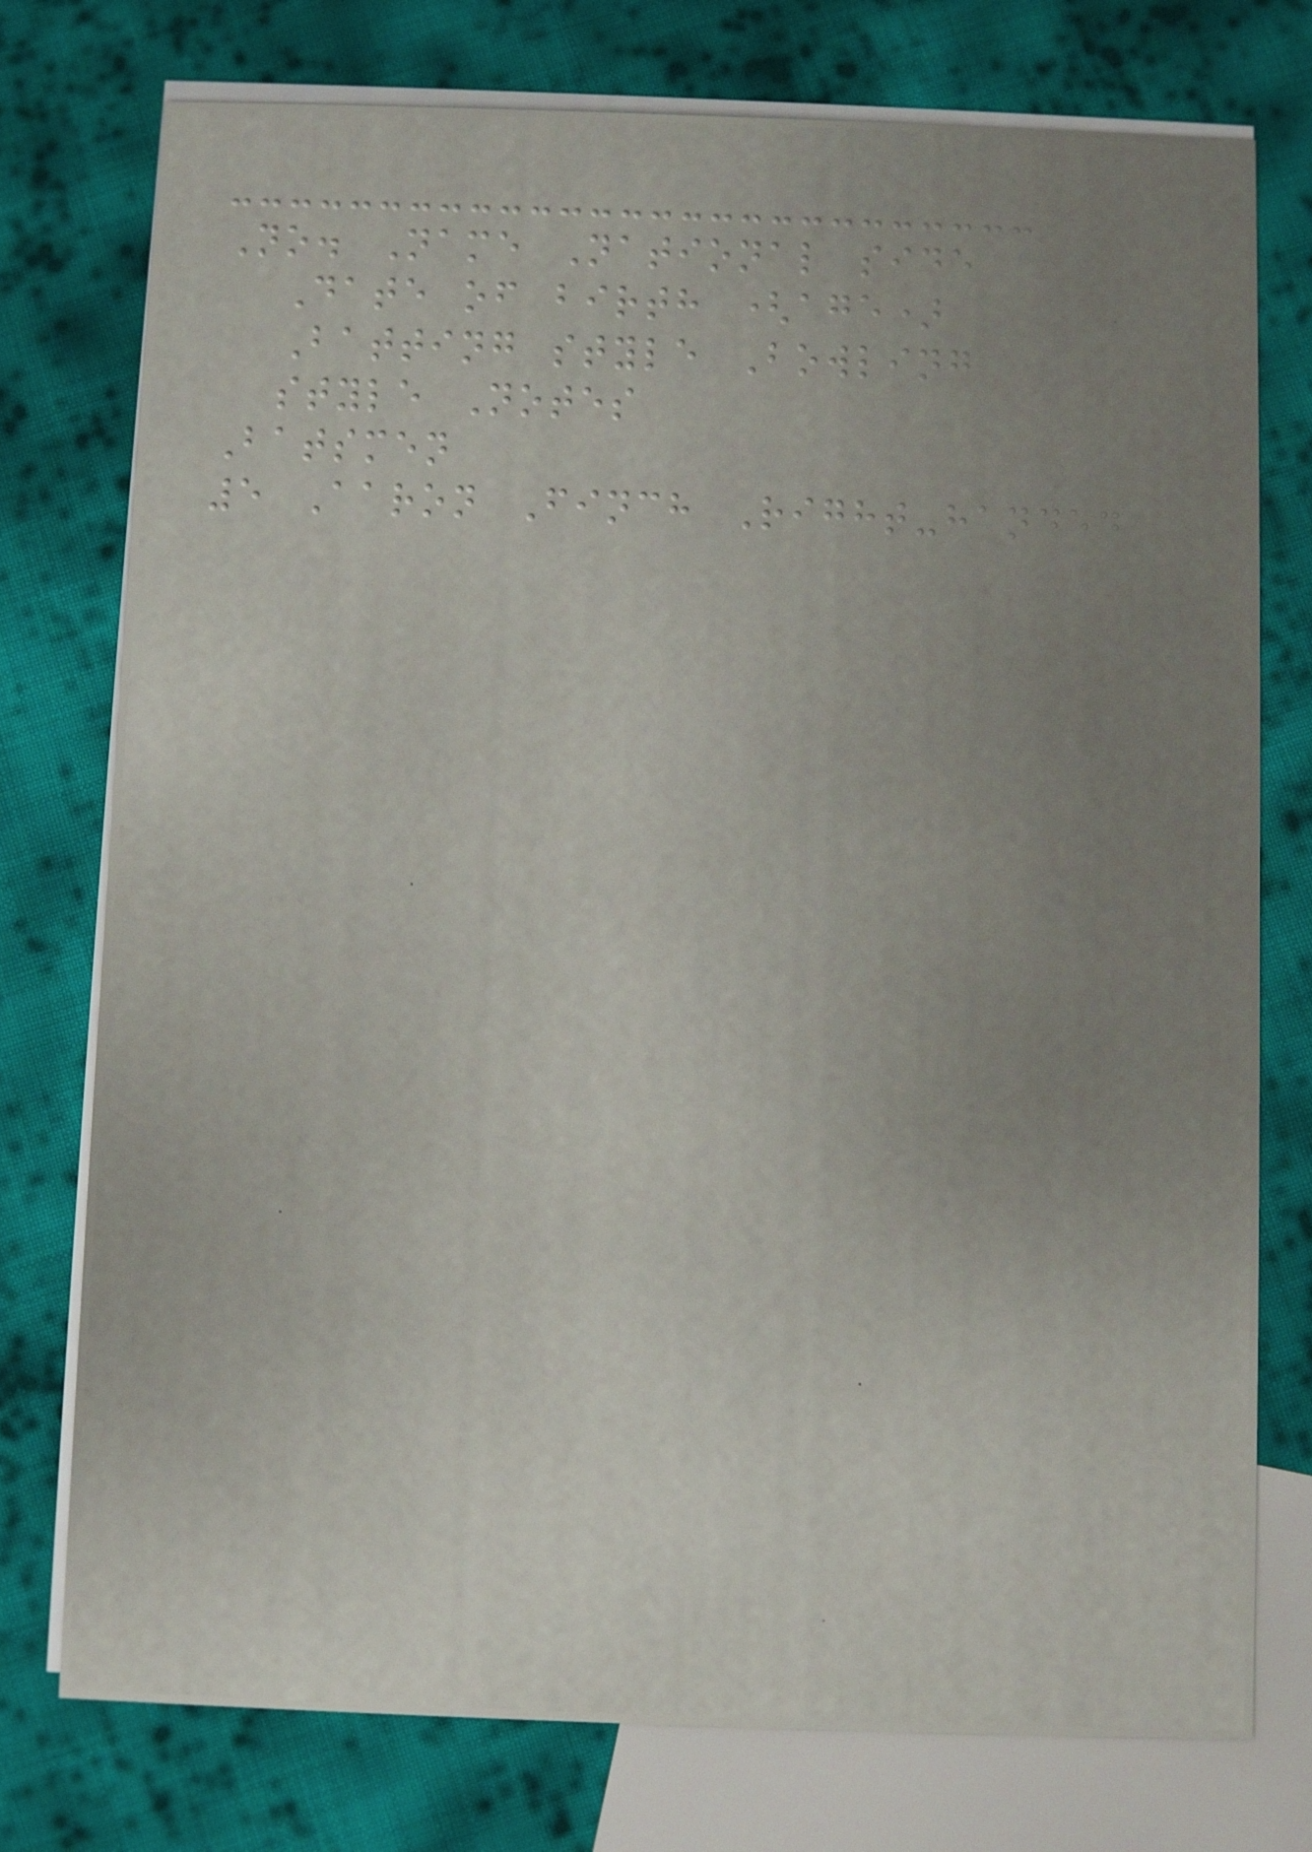No. Name National side
Date of birth (age)
Batting style Bowling
style Notes
Batsmen
5 Aaron Finch Right-handed
